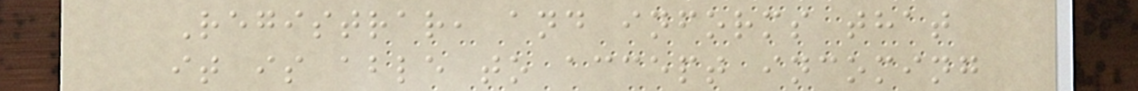Registrar, and informs that
it is able to accept incoming
